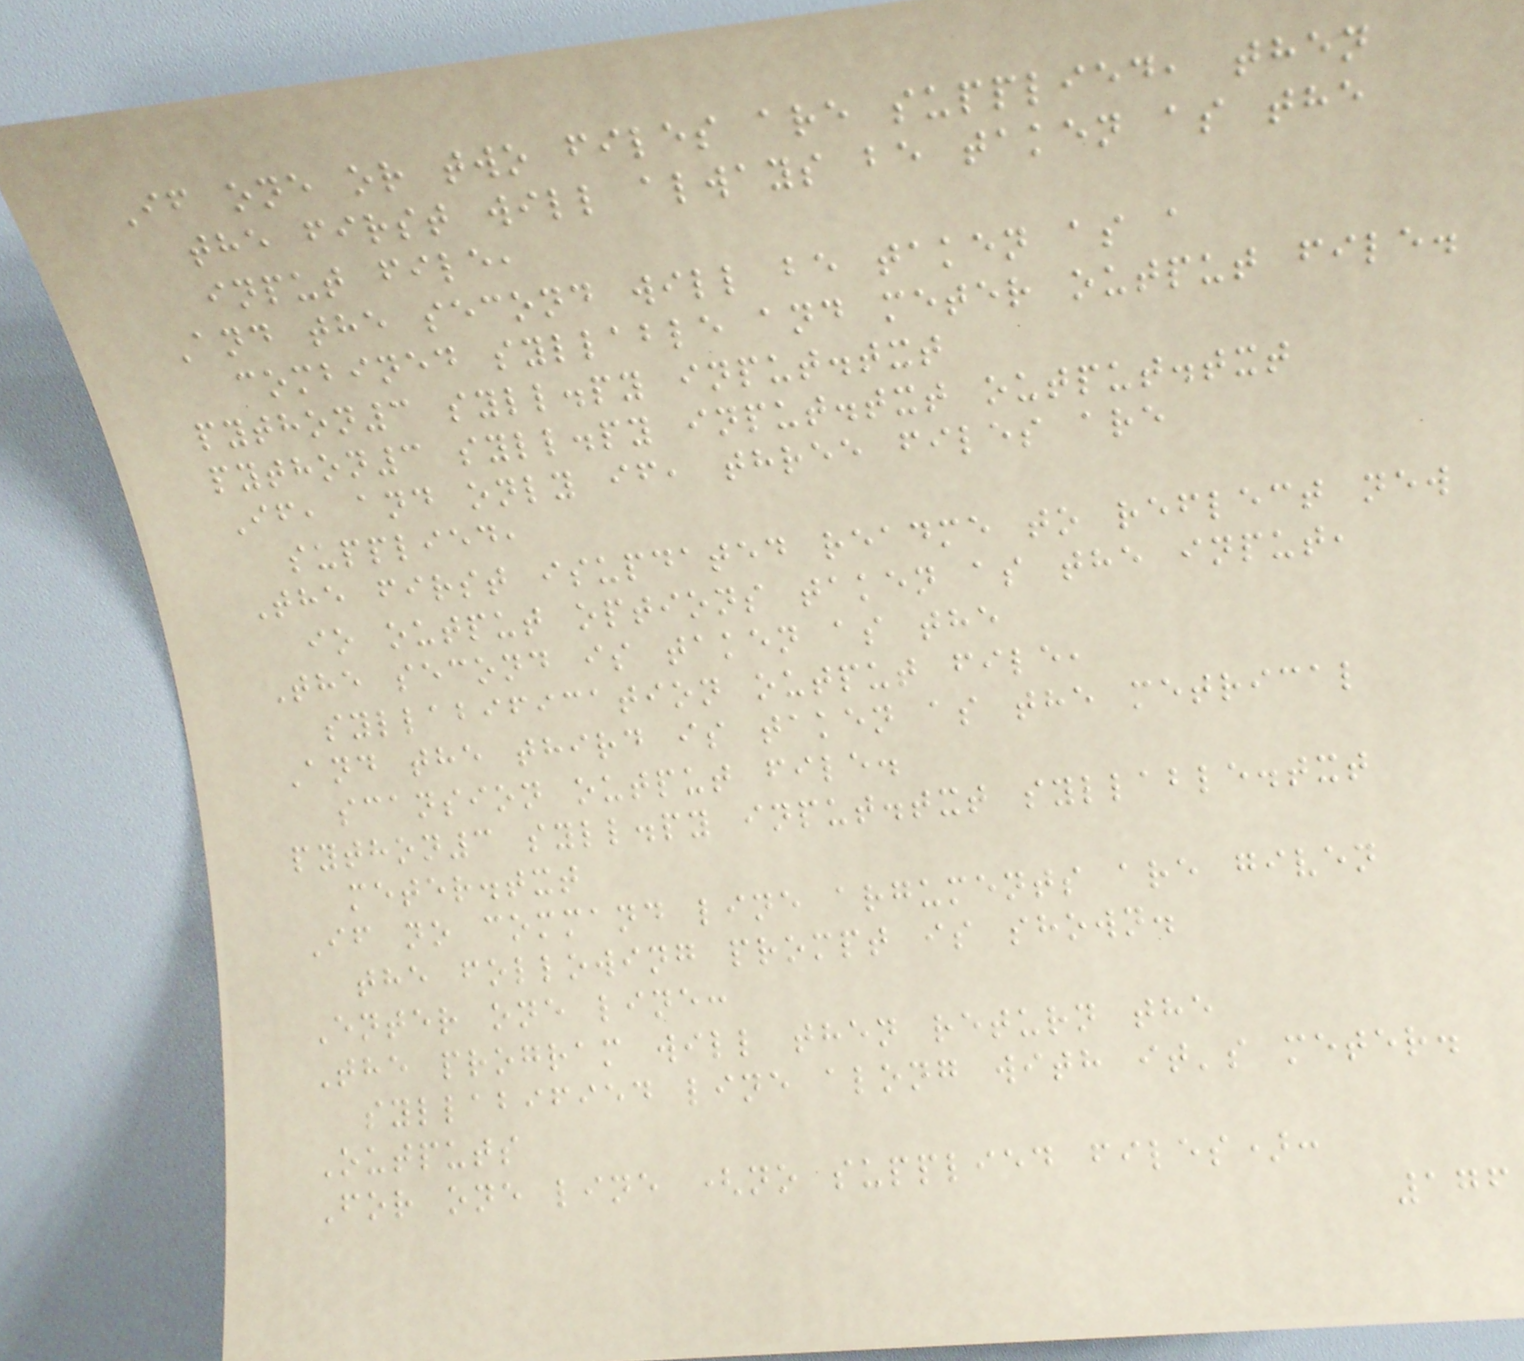If one or two files are supplied, then
the first will always be taken as the
input file,
And the second will be taken as a
combined syllable and meter output file.
python3 syll.py input.txt
python3 syll.py input.txt output.txt
If, and only if, three files are
supplied,
The first isupdated readme to reflect new
io output options taken as the input,
The second is taken as the
syllabification output file,
And the third is taken as the metrical
scansion output file.
python3 syll.py input.txt syllable.txt
meter.txt
If no command line arguments are given
the following prompt is shown.
Enter one line:
The program will then return the
syllabified line along with it's meter.
Outputs
For one line (no supplied files):
176
